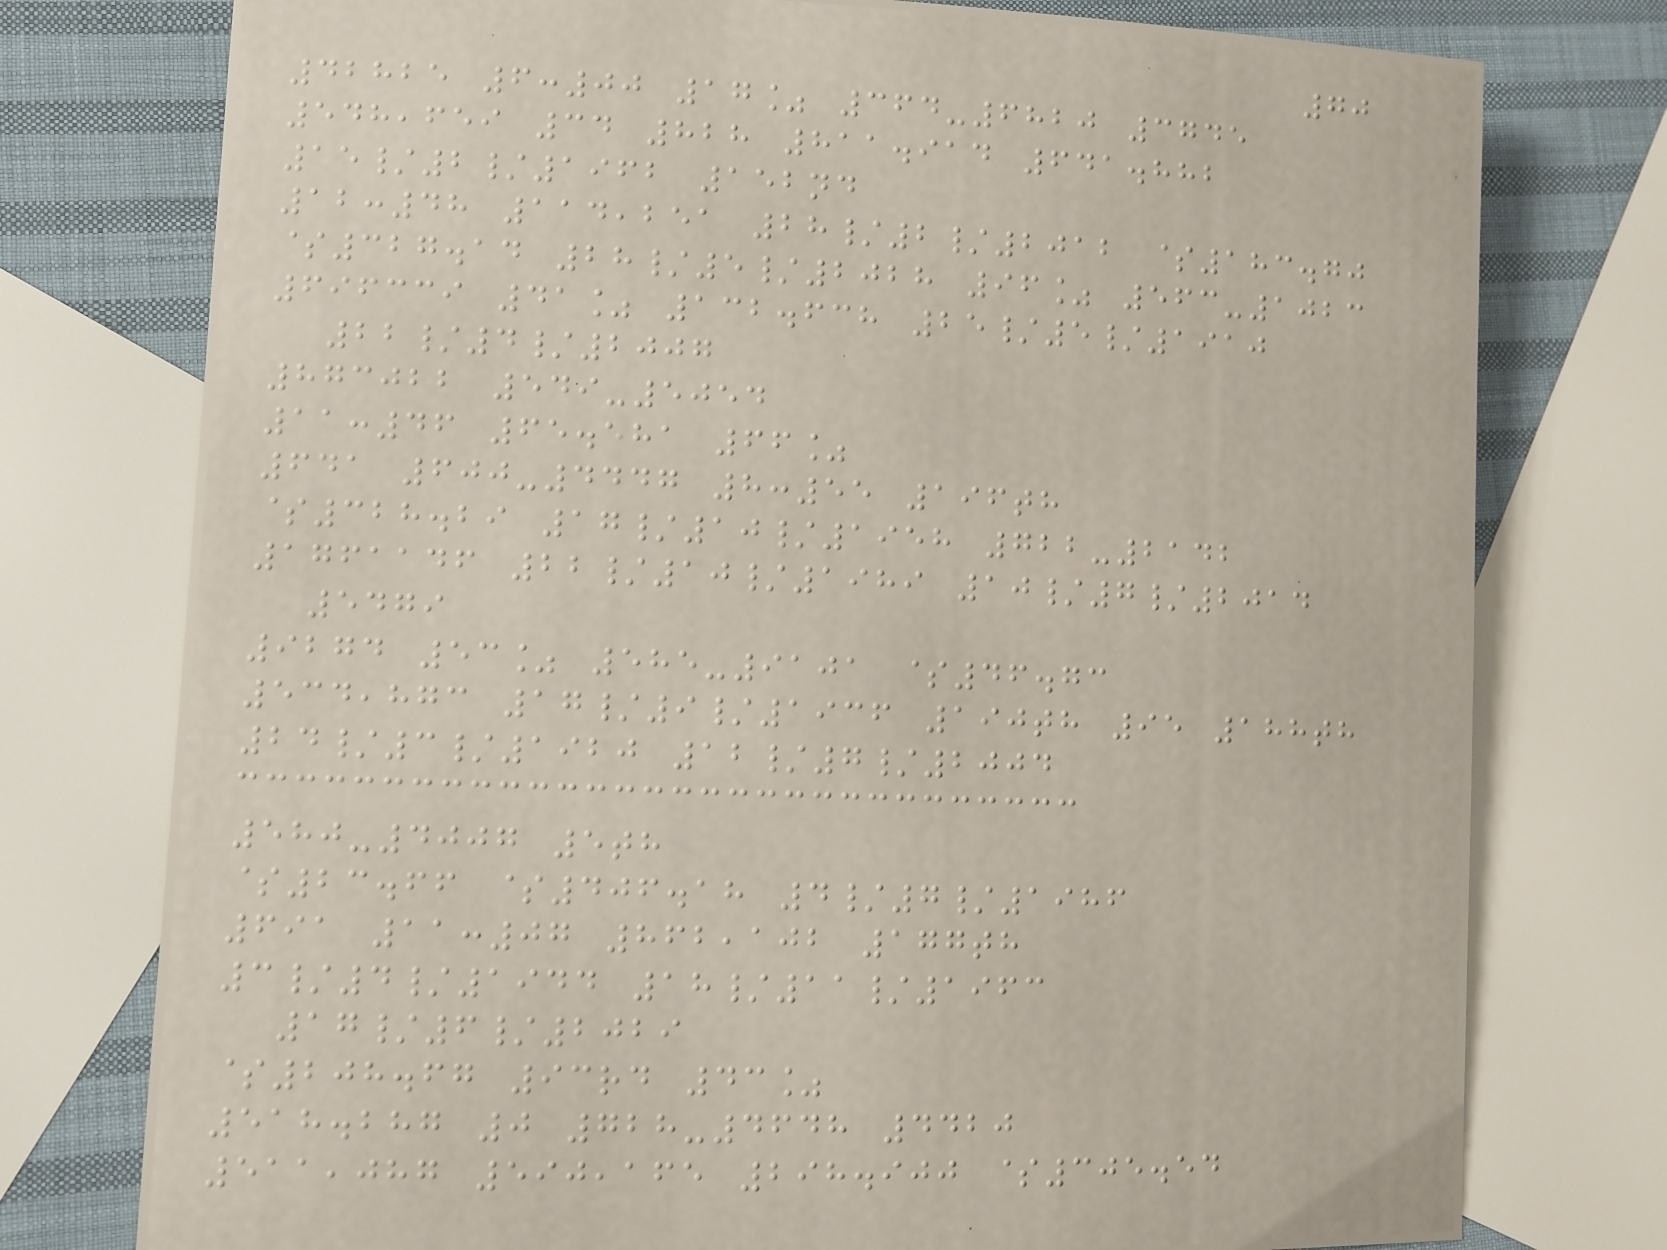70
42825 6:00 17% 364-6820 3745
548,659 34 828 811.914 641.882
15/2/1962 152nd
12:48 114,251 28/2/2012 $183.70
$327.14 28/5/2028 96% 563-1023
696339 41% 132.638 25/5/1910
22/4/2007
873022 549-5054
11:46 65.581 66%
641 600-4447 8:55 196th
$328.29 17/10/1958 722-2142
1761146 22/10/1989 10/7/2014
5479
9274 53% 585-9101 $46.73
534,873 17/9/1936 190th 95 188th
24/3/1920 12/7/2004
580-4007 5th
$23.66 $406.18 4/7/1986
691 11:07 862,102 177th
3/4/1944 18/11/1963
17/6/2029
$208.67 93rd 43%
518.287 0 728-4648 4420
511,087 590,165 298.900 $305.54
